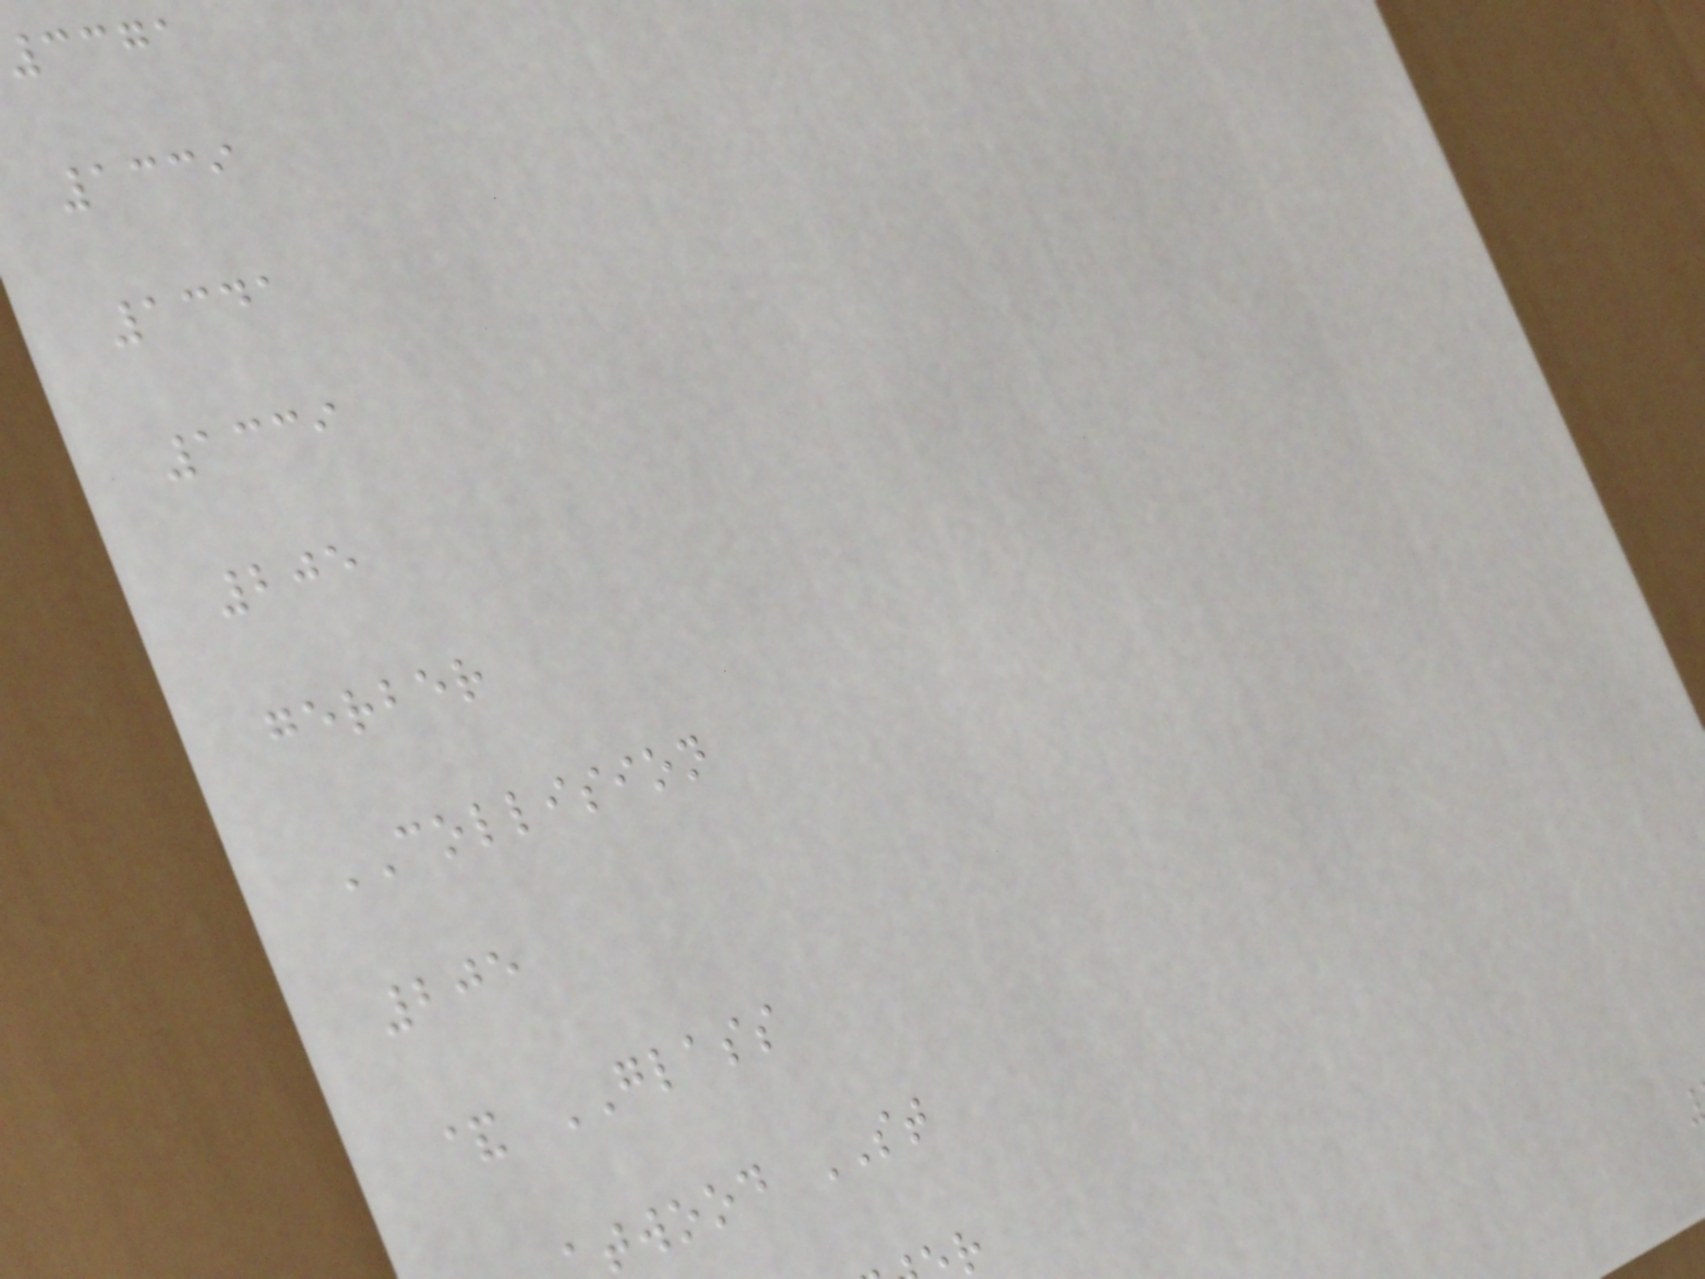3371
1339
1341
1339
205
gerber
COLLISION
205
& GLASS
twood ST
